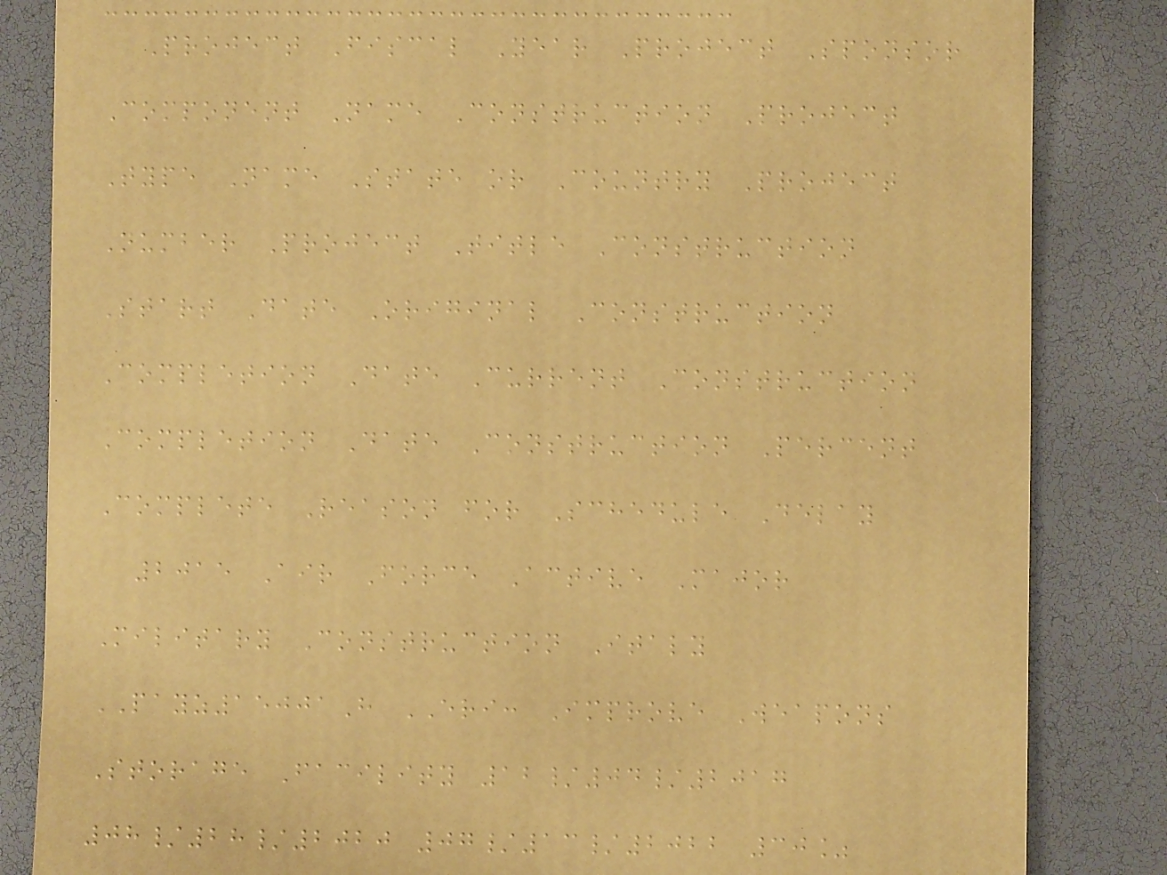Project Fiscal Year Project Sponsor
Component Name Construction Project
Type Name State or Country Project
Number Project Title Construction
Start Date Original Construction
Completion Date Current Construction
Completion Date Construction Percent
Complete Reason for Schedule Delay
2015 Air Force Active Major
Military Construction Italy
PAYZ15001H ERI: Improve Weapons
Storage Facility 12/04/2017
08/28/2020 07/13/2022 30%
